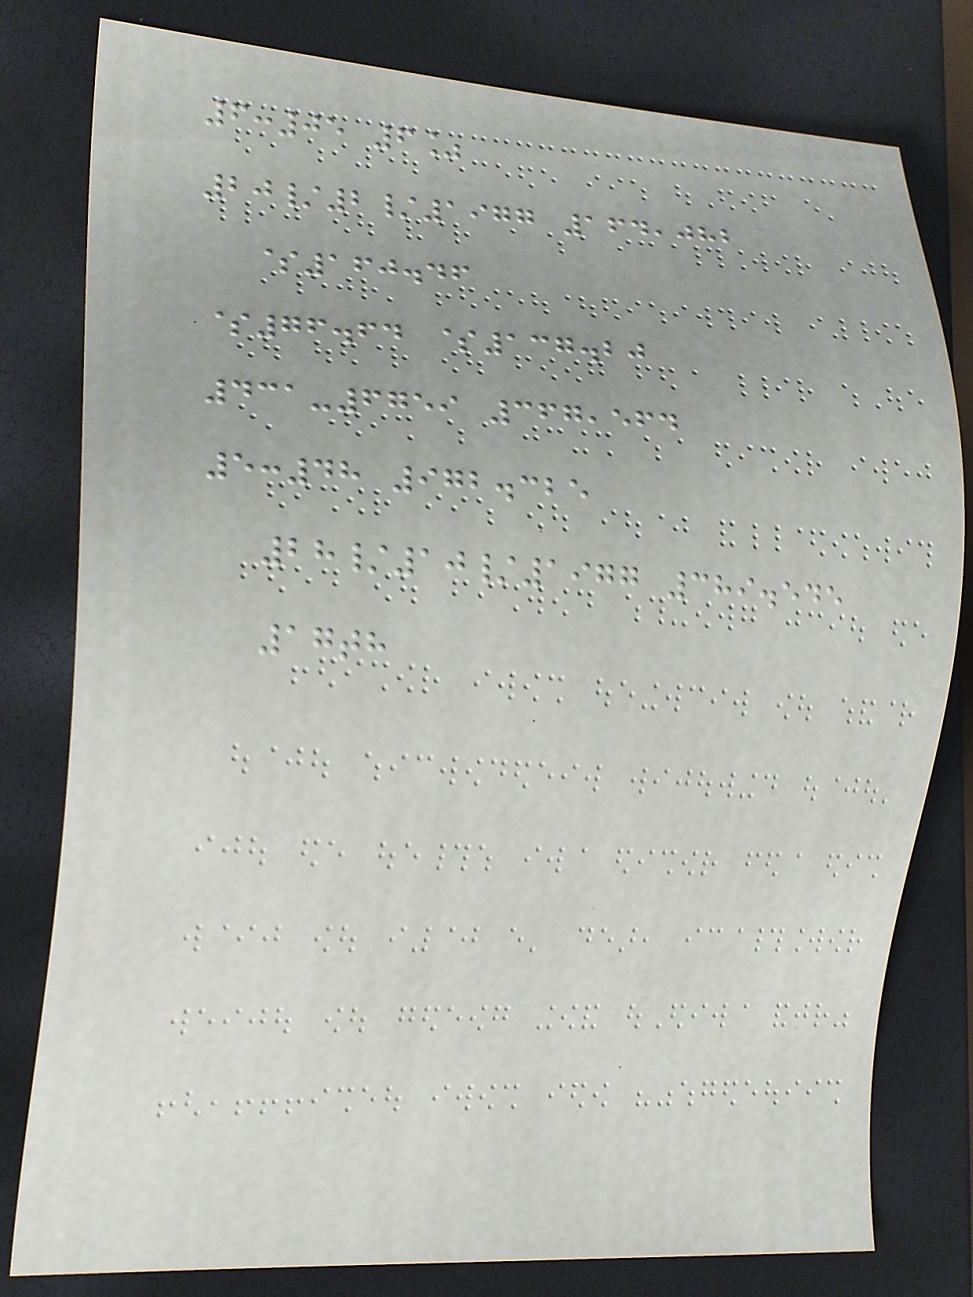6:05 6%
20/2/1977 164,082
$160.46
$76.64 $137.20
431-6759 367,564
5:48 972.325
28/10/1977 389.545
17th
